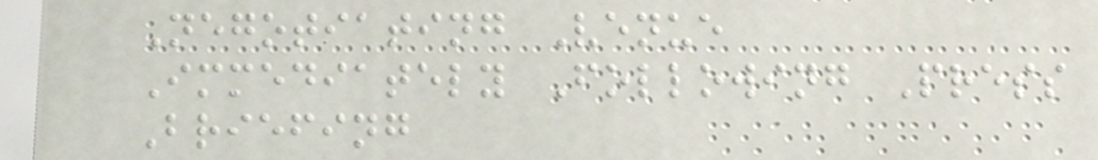Negotiating Venue
Immediately Following Press
Briefing
